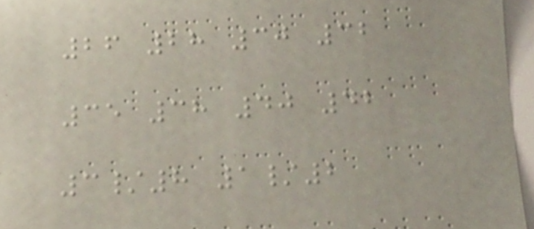26 28 30 32
35 38 40 42
3/8 1/2
